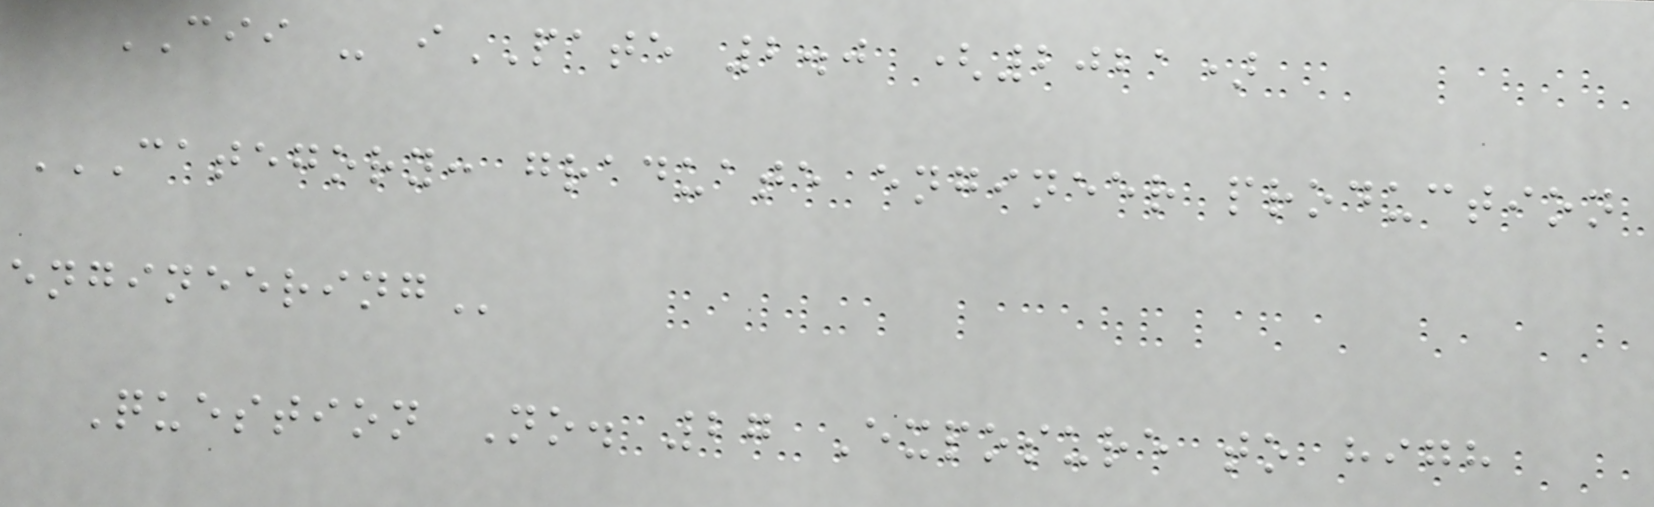CII - iPATE 2.0 (2021)
CATEGORY: GRADUATE ENGINEER PRODUCTION
ENGINEERING
Question No. 27 Exposure to high
